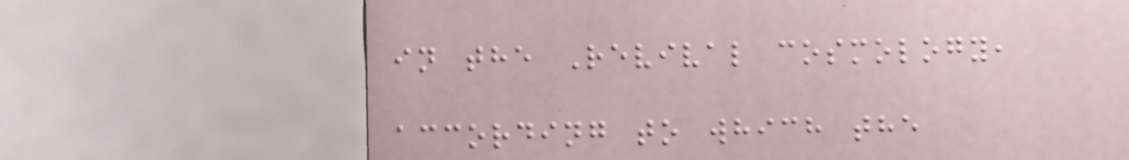in the Revival cosmology,
according to which the
